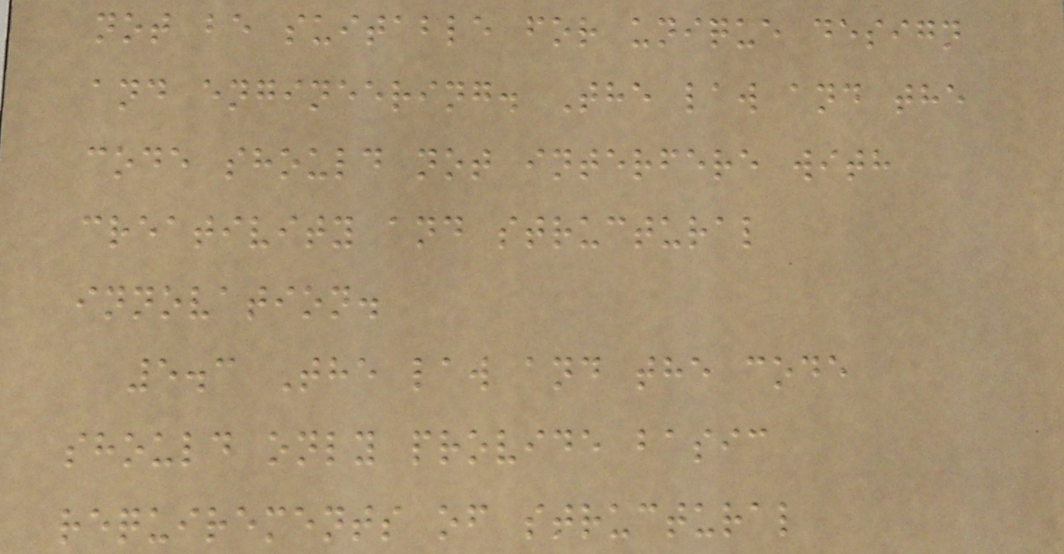not be suitable for unique design
and engineering. The law and the
code should not interfere with
creativity and structural
innovation.
5.3 The law and the code
should only provide basic
requirements of structural
